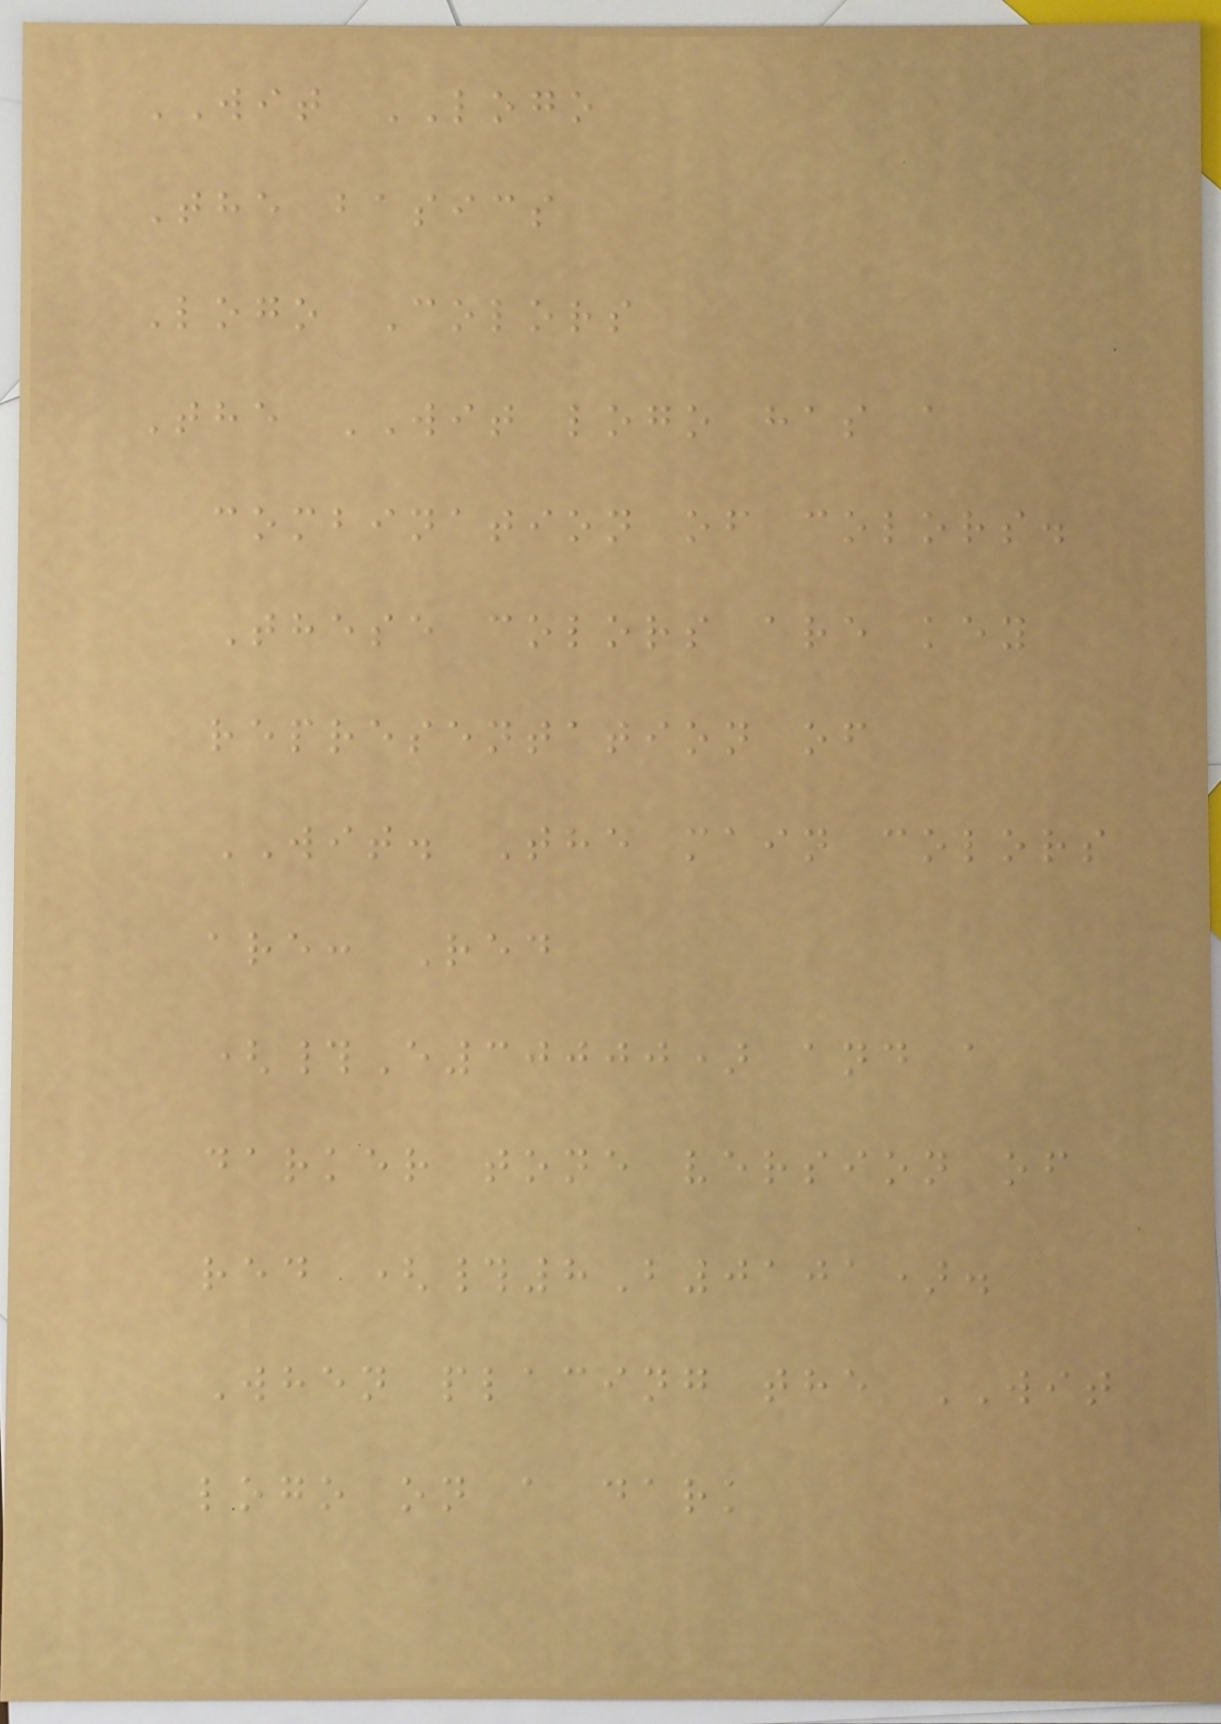WIT LOGO
The basics
Logo Colors
The WIT logo has a
combination of colors.
These colors are key
representation of
WIT. The main colors
are: Red
(#E30000) and a
darker tone version of
red (#8B0101).
When placing the WIT
logo on a dark
